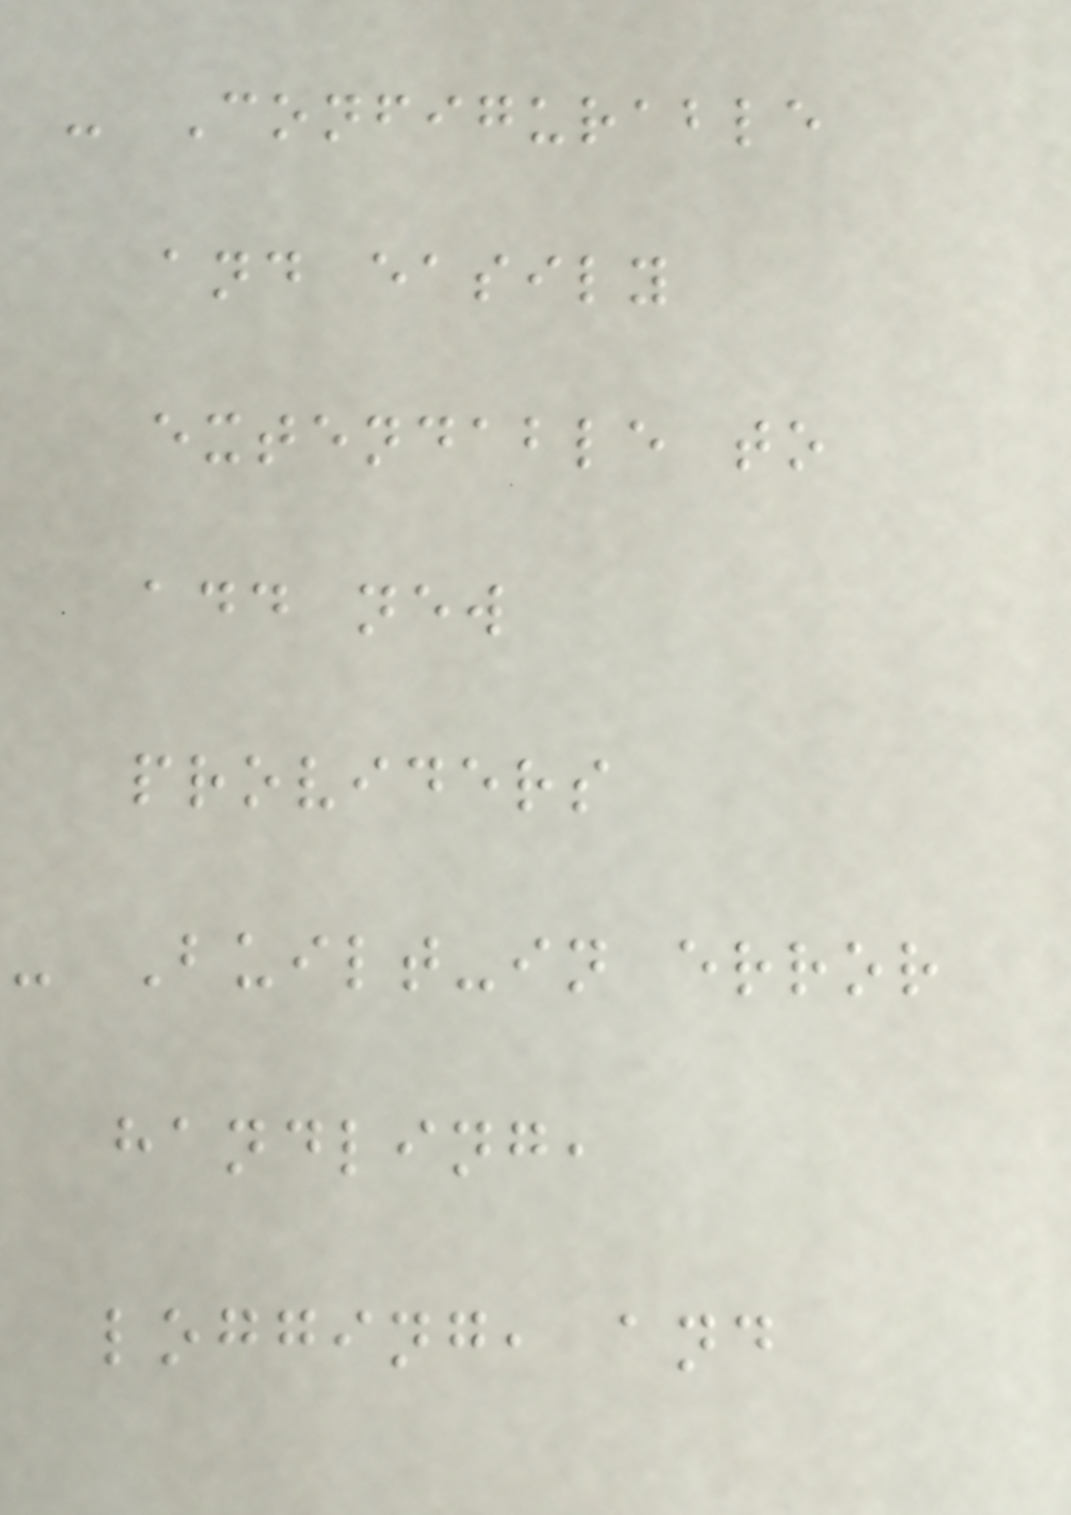- Configurable
and easily
extendable to
add new
providers
- Built-in error
handling,
logging, and
